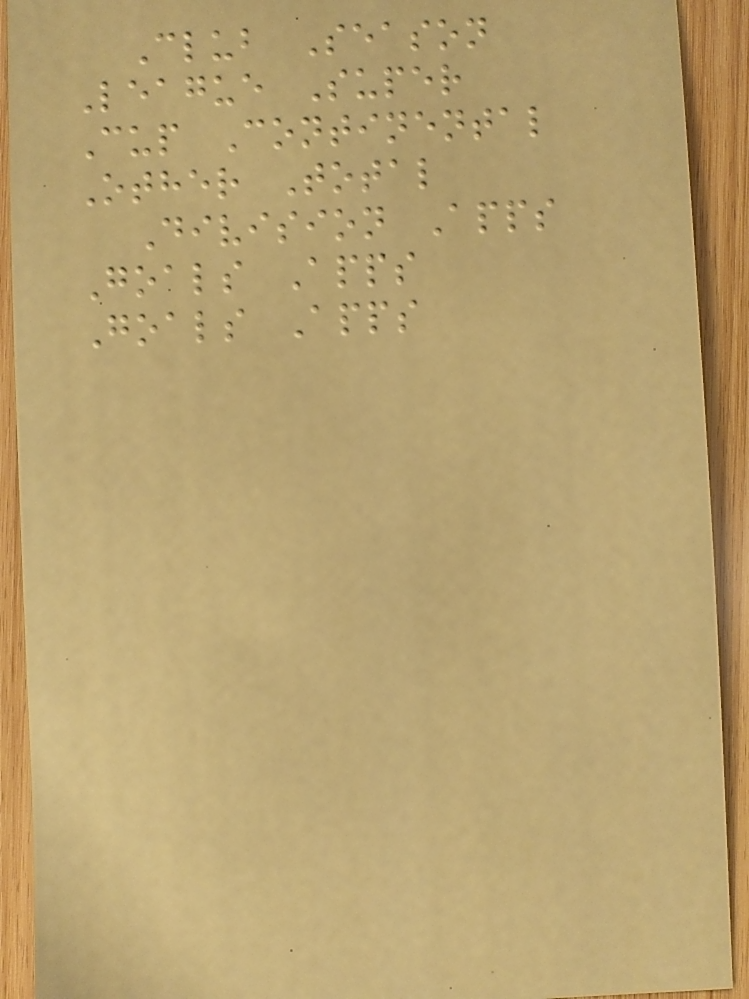Club Season
League Super
Cup Continental
Other Total
Division Apps
Goals Apps
Goals Apps
